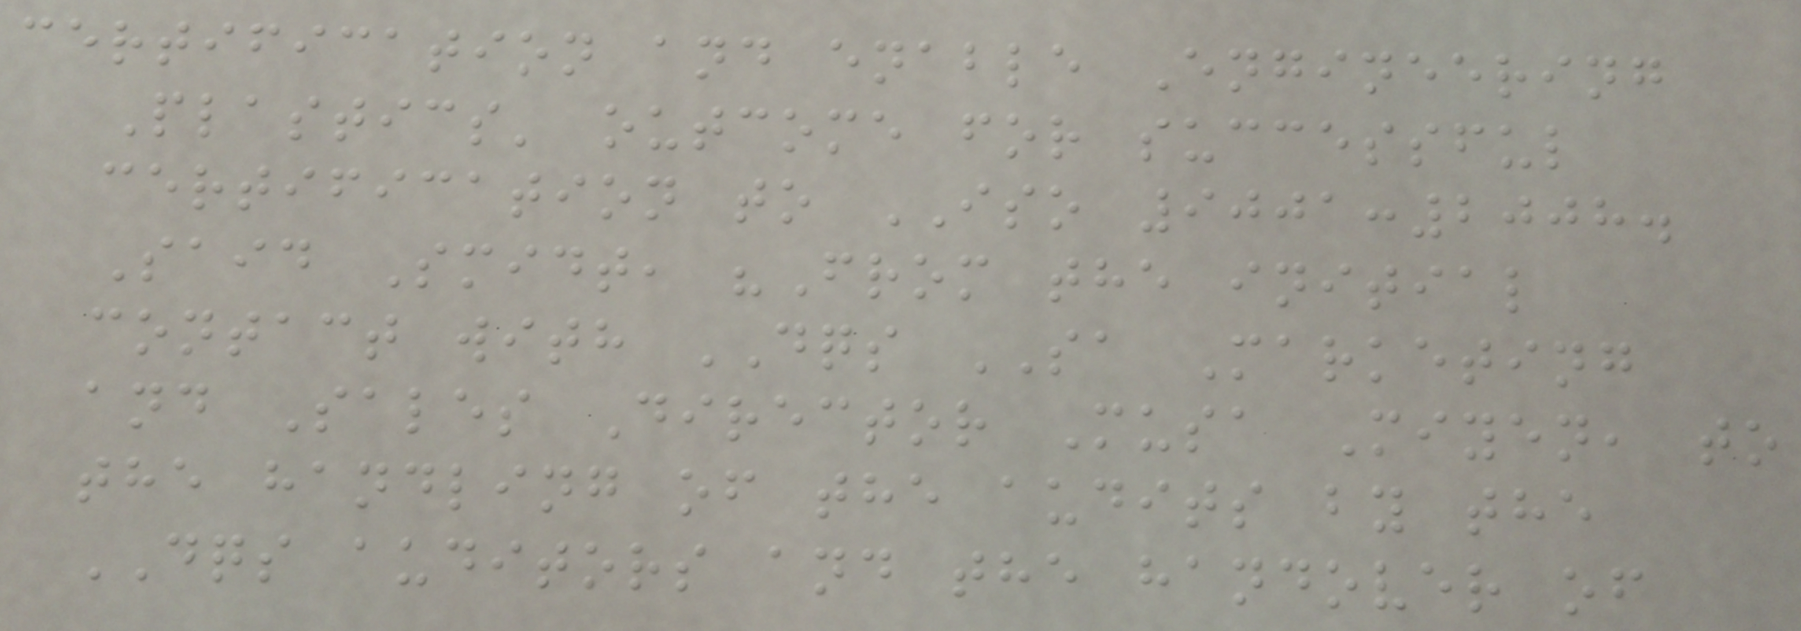certification and enable Engineering
Plastics' outcome for successful
certification to ISO 9001:2008.
Said Smidt, "From the initial
contact with DQS SA Marketing
and Sales Director Musa Miyen, to
the handling of the audits by the
DQS auditors and the handover of
